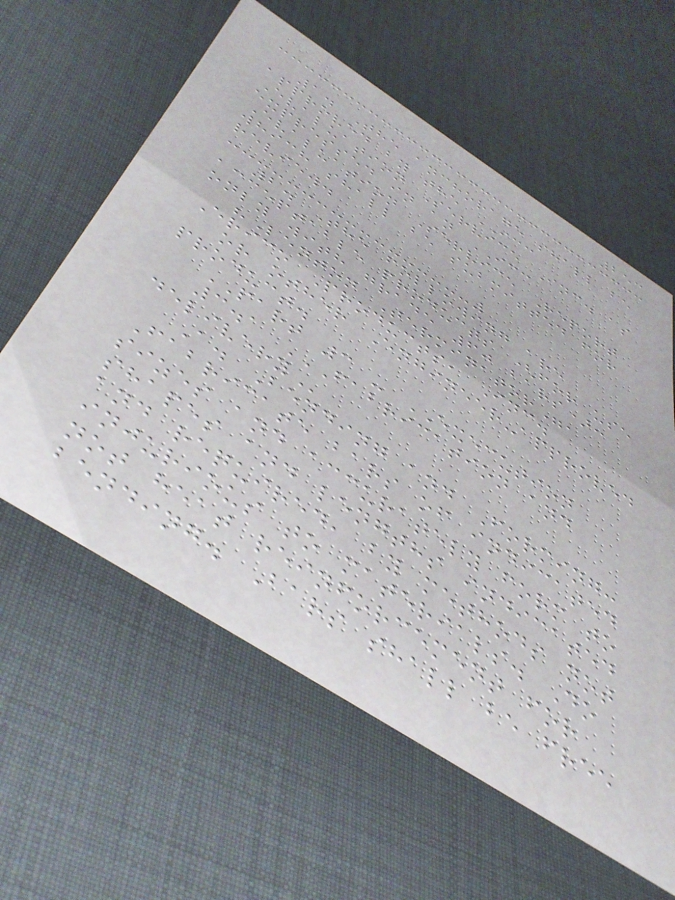253
1. The anchorage shall be
approved by the ICC
Evaluation Service Inc. as
expressed in an ICC
Evaluation Service Report
which shall be submitted for
review.
2. The following are
acceptable products (for use
only with grade 60 bars):
"Lenton Terminator",
Erico Products, Inc.
or other Engineer-approved
product.
PART 3 - EXECUTION
3.1 FABRICATION AND
DELIVERY
A. Bending and Forming:
Fabricate bars of indicated
sizes and accurately form to
shapes and lengths indicated
and required, by methods not
injurious to materials. Do
not heat reinforcement for
bending. Bars shall be free
